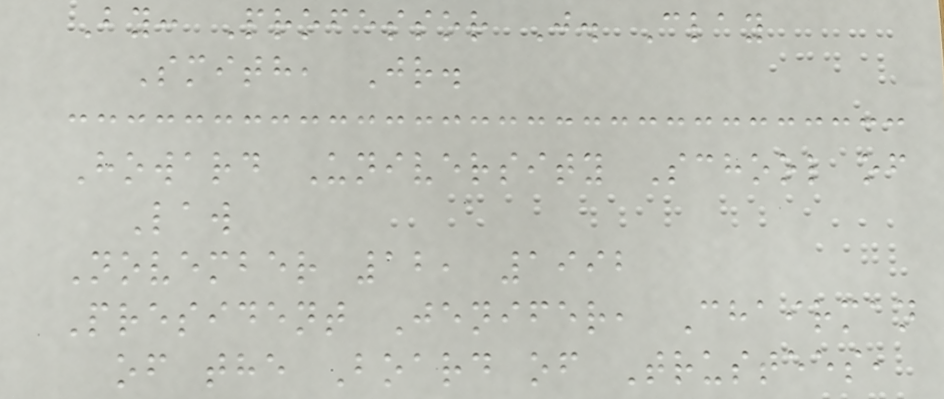By: Professor J. Clay
Smith, Jr.
Howard University School of
Law
November 12, 1992
President Jenifer, Chairman
of the Board of Trustees,
